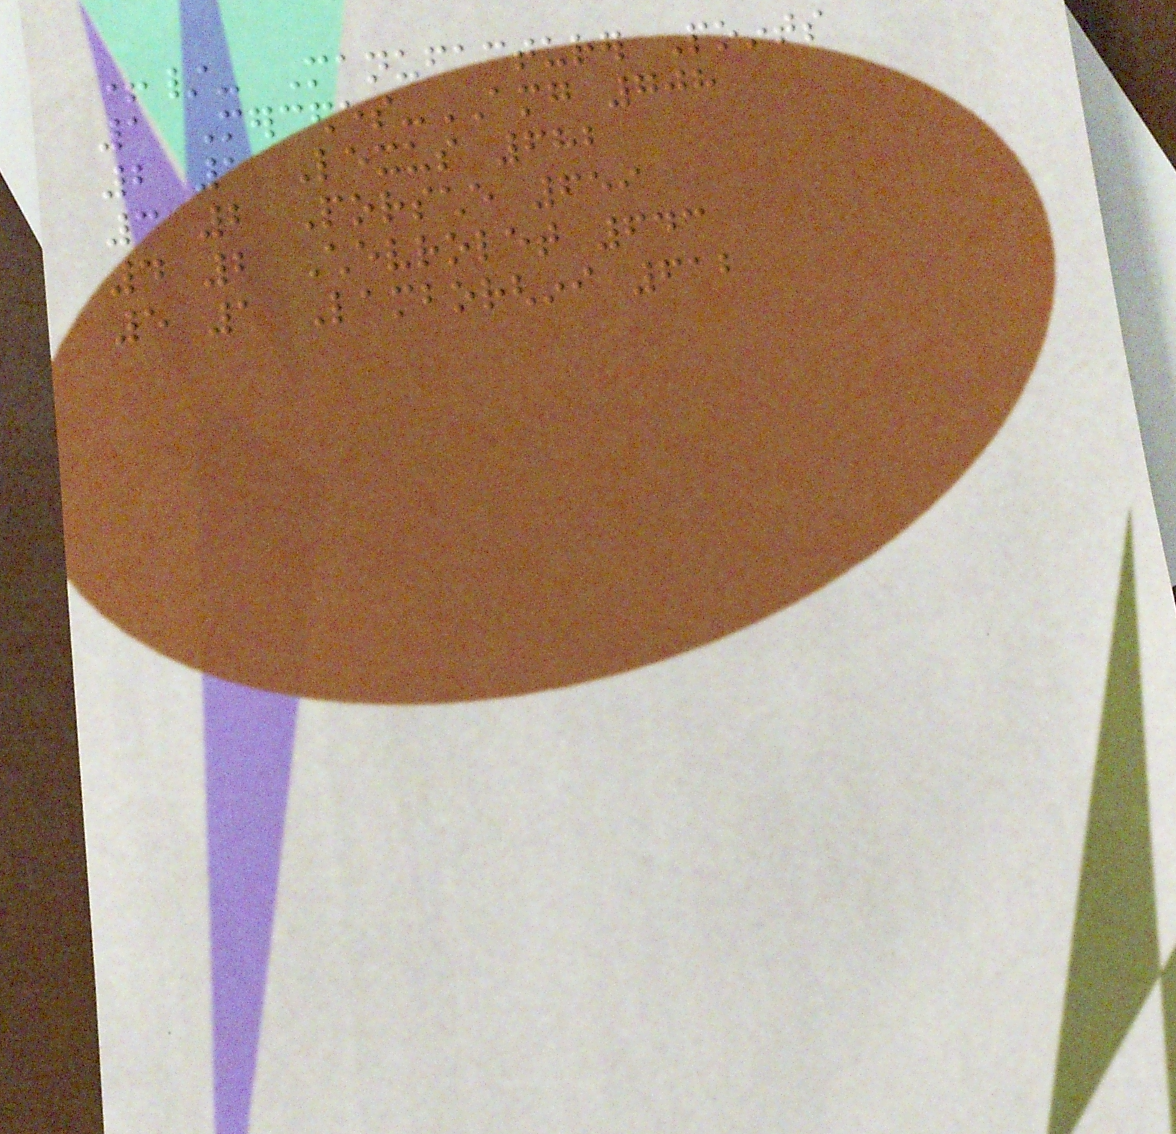+/- Manufacturer Points
1 Mercedes-AMG 708
2 1 Lexus 682
3 2 Porsche 659
4 2 Chevrolet 643
5 1 Lamborghini 612
